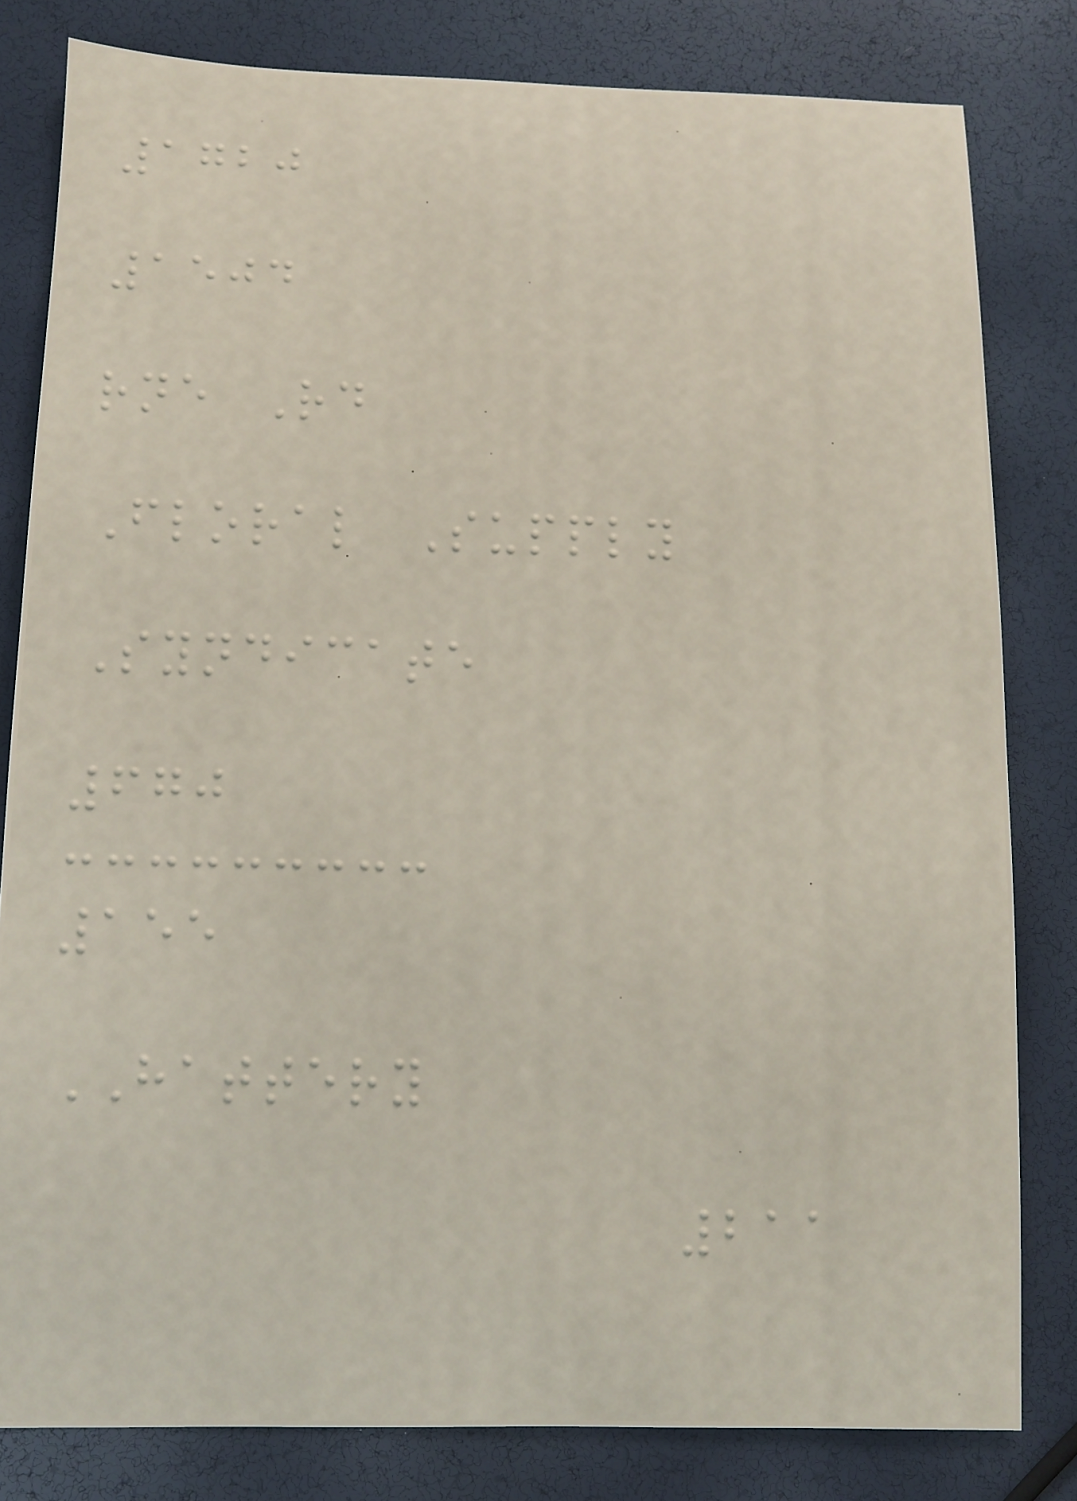1720
1504
rne Rd
Floral Supply
Syndicate
670
155
HATTERY
211
